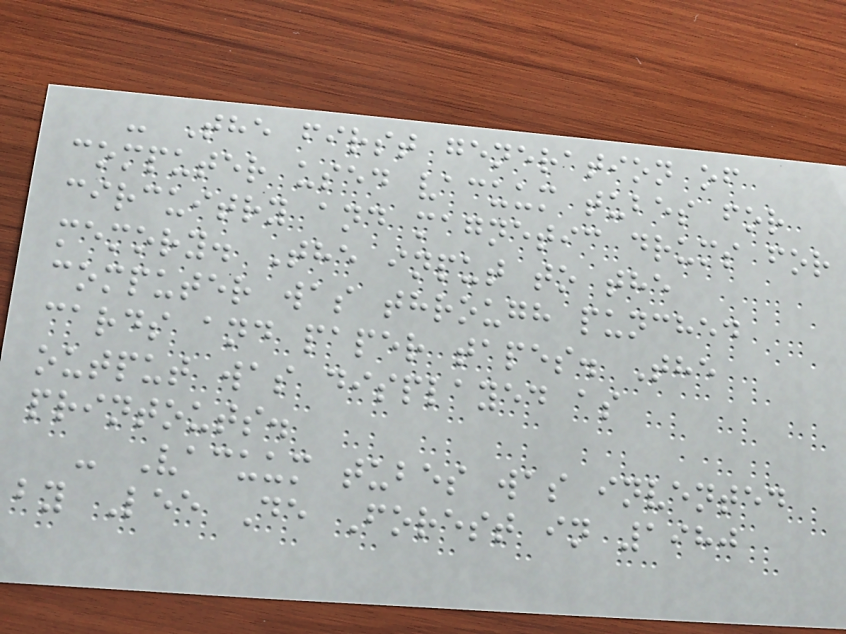- The first generation of
computer used vacuum tubes for
circuitry and magnetic drums for
memory. The input to the
computer was through punched
cards and paper tapes. The
output was displayed as
printouts.
- Vacuum tubes was invented
by Lee De Forest in 1980
